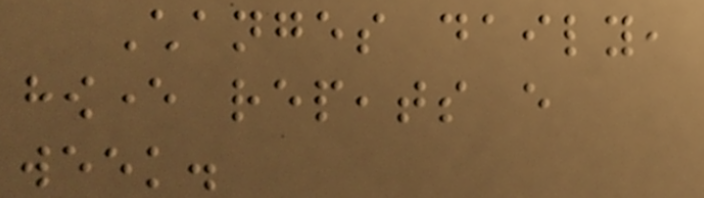Changes daily,
however repeats every
week.
